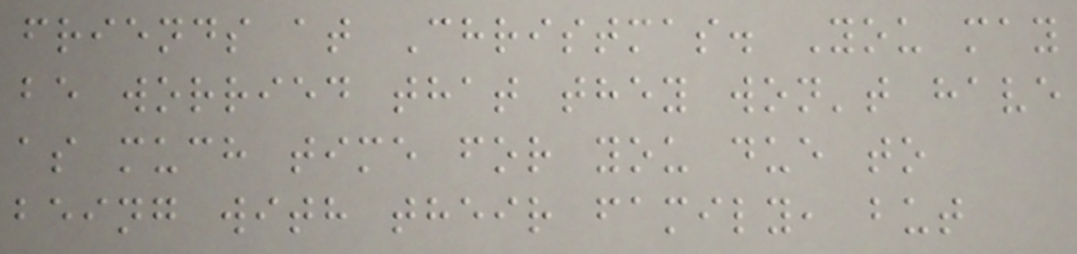friends at Christmas. You may
be worried that they won't have
as much time for you due to
being with their family, but
